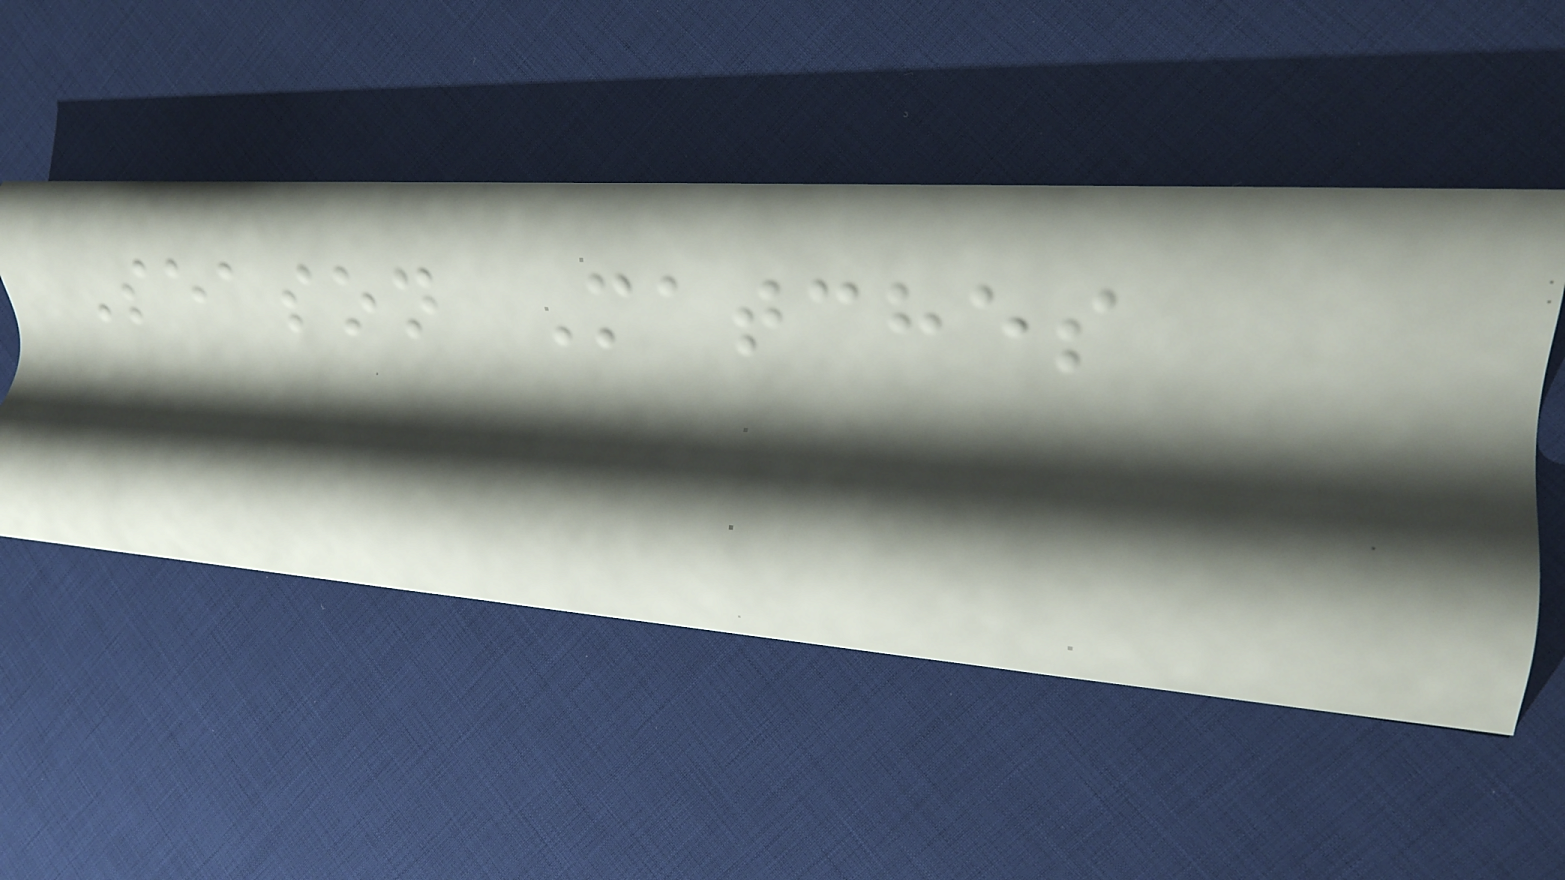Season Matches
